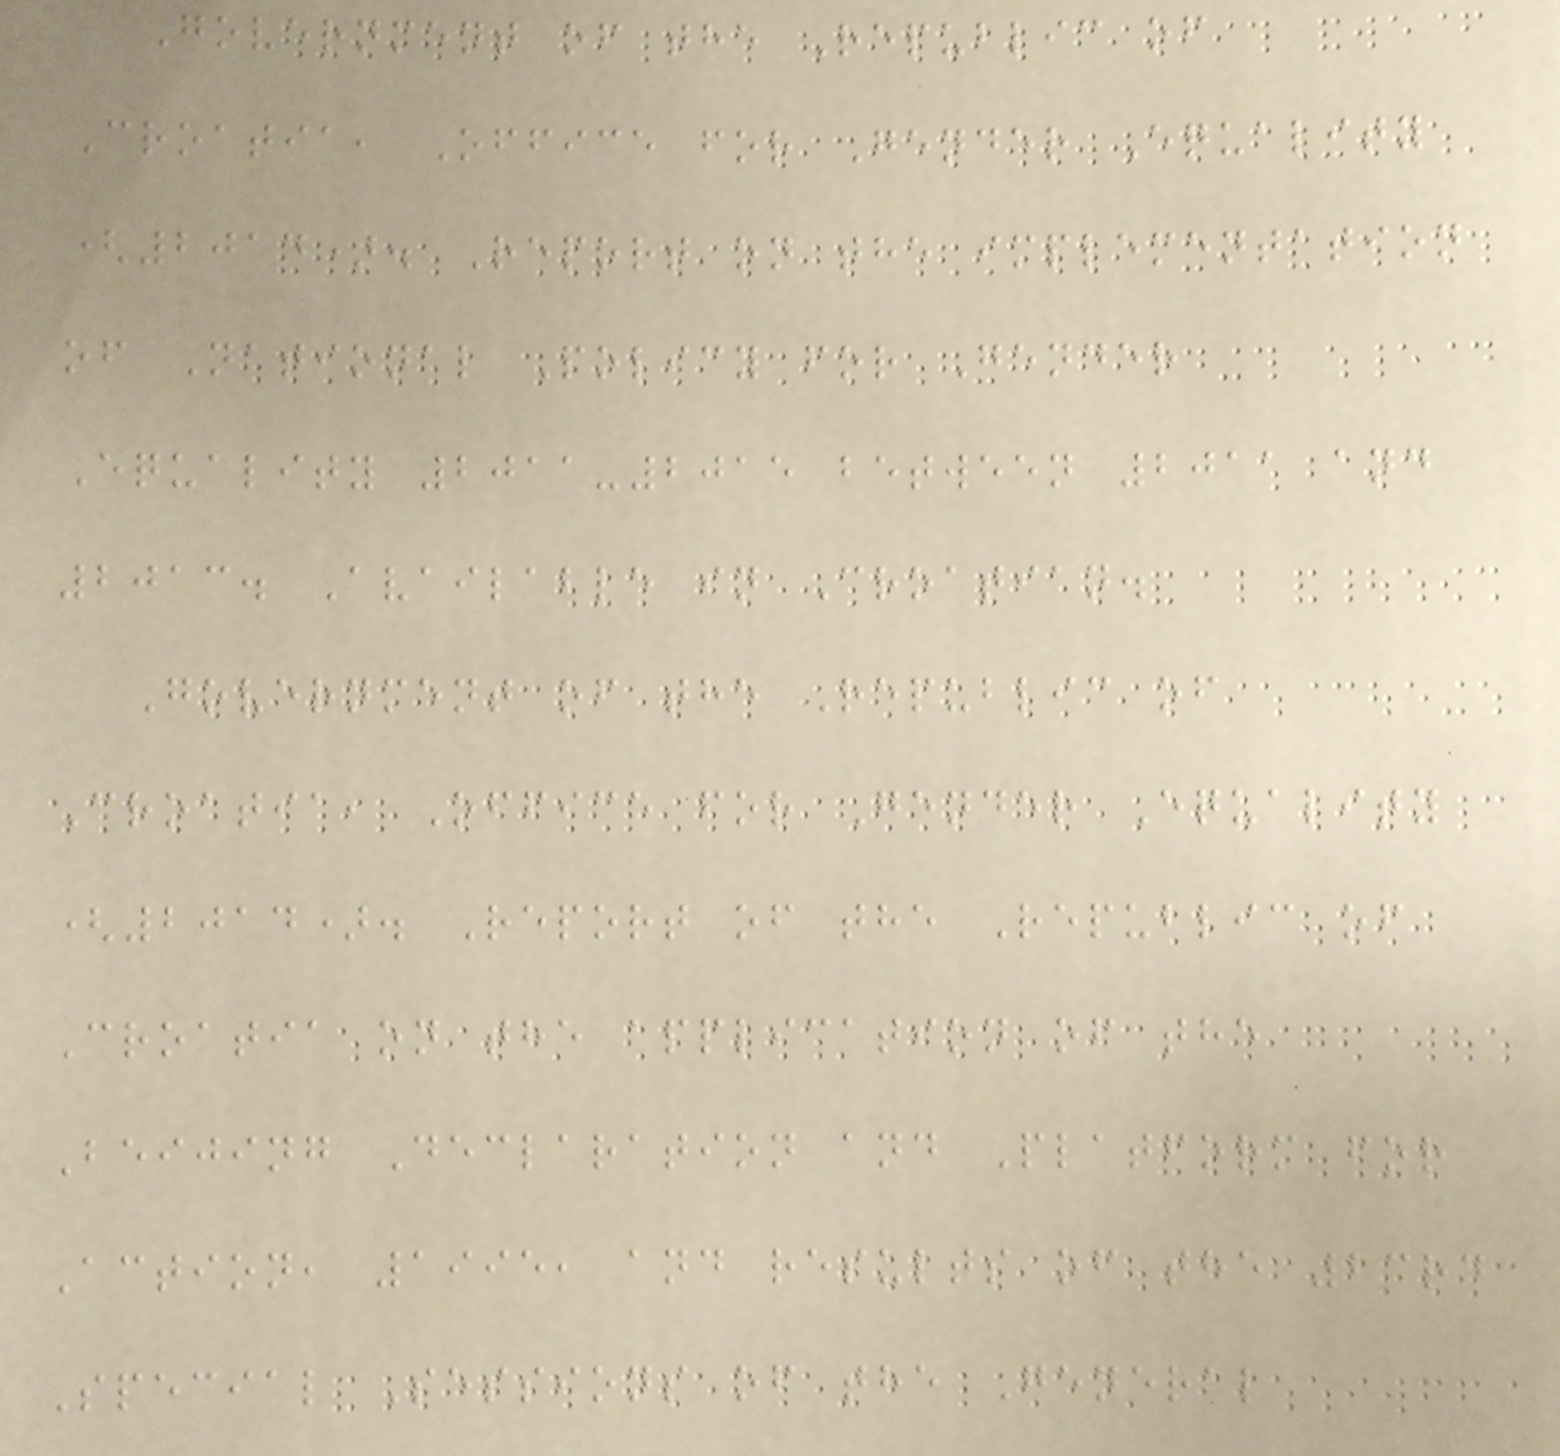Government of the Republic of
Croatia, Office for Gender Equality
(2014). Report on the implementation
of National Policy for Gender
Equality 2011-2015 between 2011 and
2013. Available in Croatian.
Government of the Republic of
Croatia, Office for Gender Equality
(2014). Report of the Republic of
Croatia on the application of the
Beijing Declaration and Platform for
Action, 1995, and results of the 23rd
Special Sessions of the General
